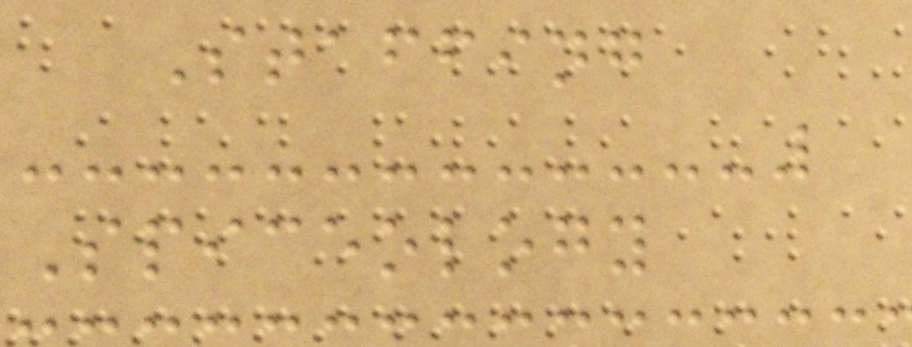Staffing
Spiceology
